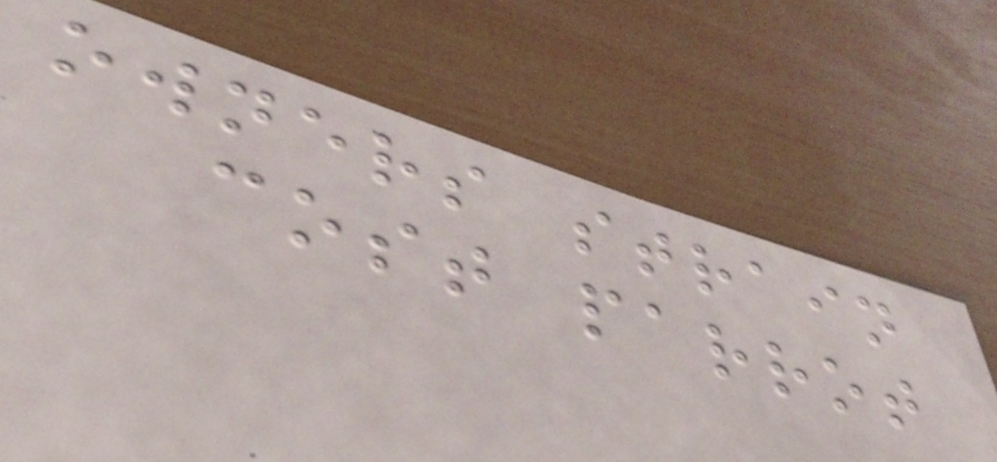owners strain
cost parrot
